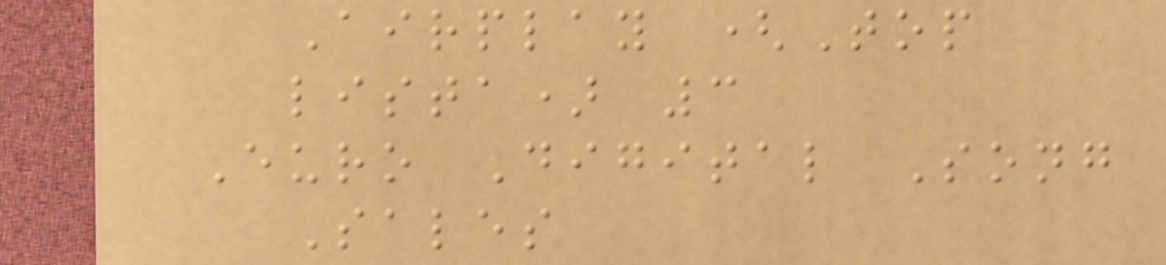Airplay (Top
lista) 3
Euro Digital Song
Sales
